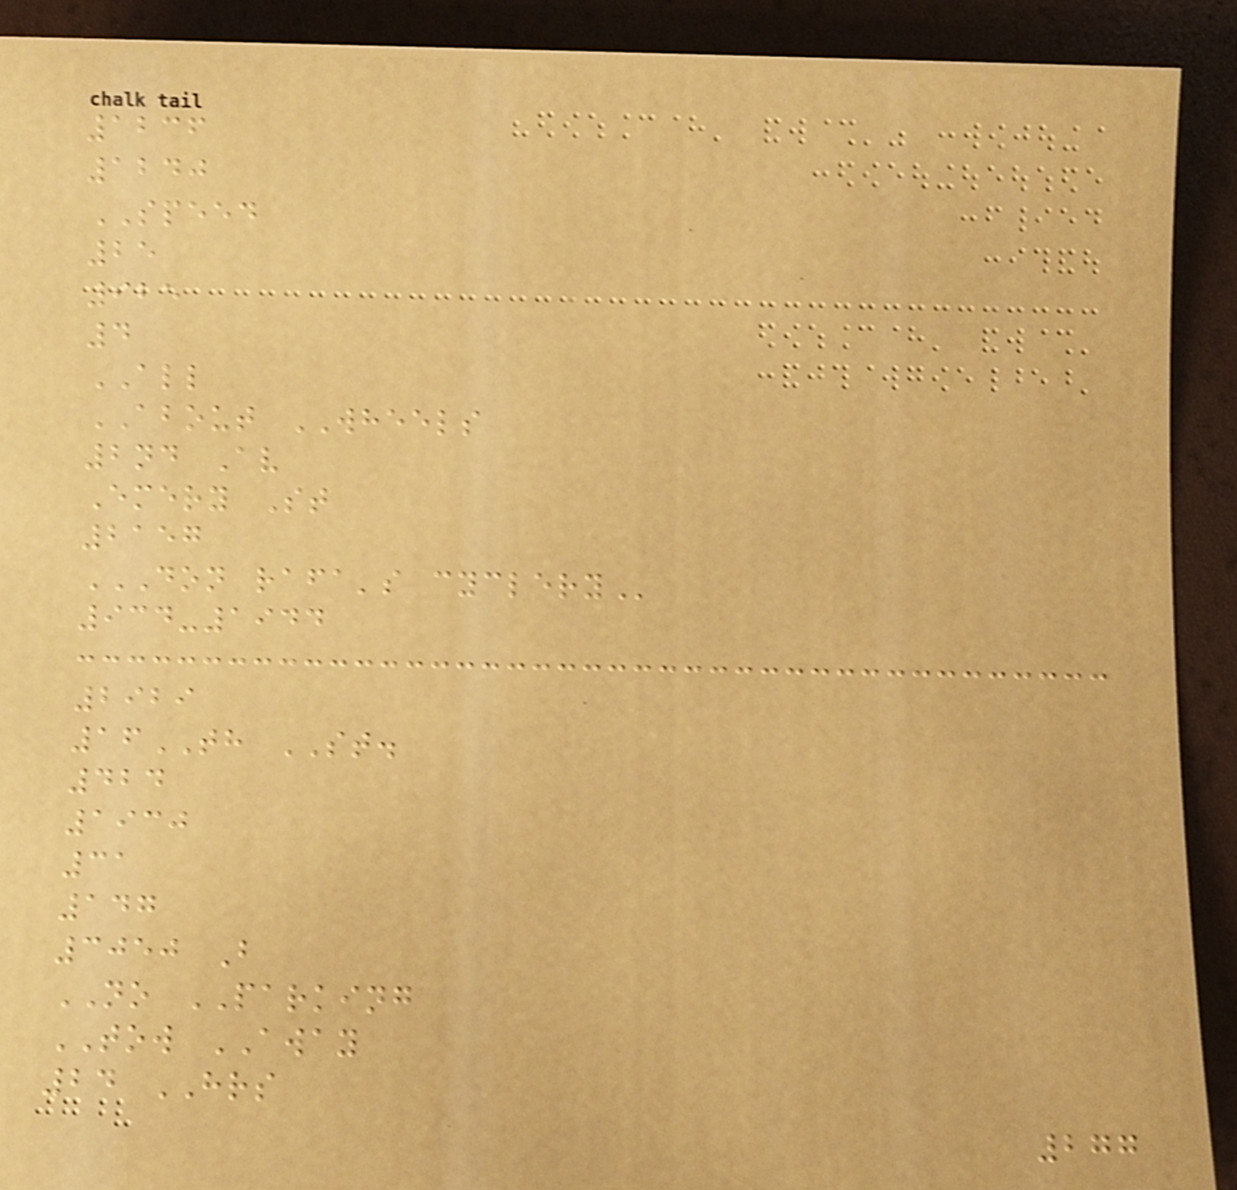1236
1240
SPEED
25
925
4
ALL
ABOUT WHEELS
2nd Av
Emery St
2157
DON RAFA'S CYCLERY
934-1944
2929
16TH ST.
424
1930
31
147
3050 B
NO PARKING
TOW AWAY
24 HRS
277
